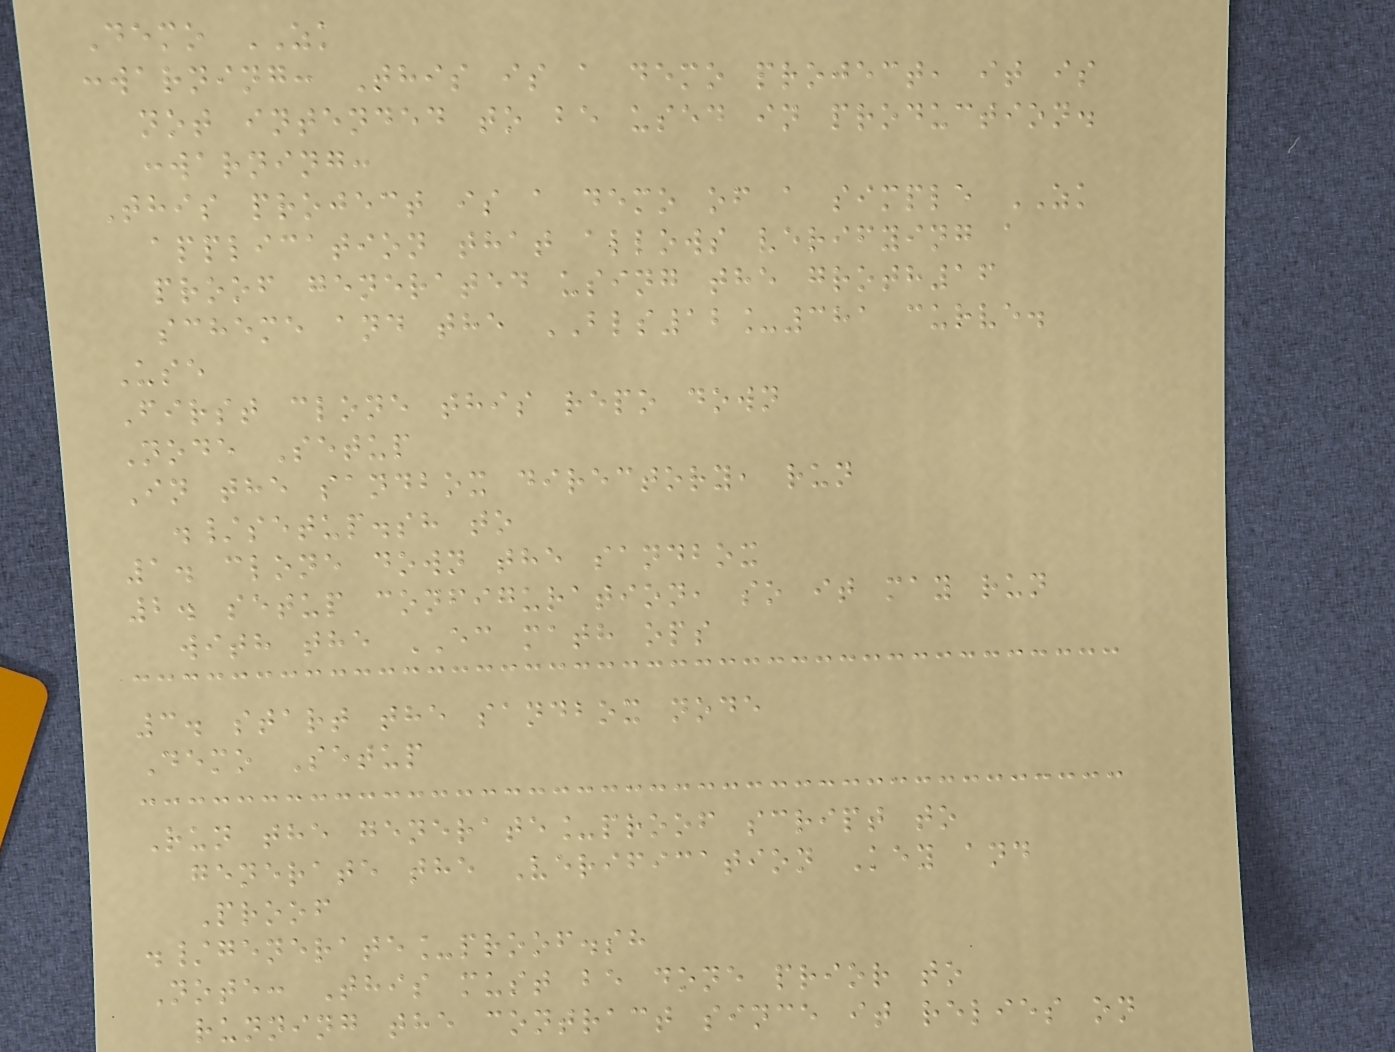Demo ZK
:warning: This is a demo project, it is
not intended to be used in production.
:warning:
This project is a demo of a simple ZK
application that allows verifying a
proof generated using the groth16
scheme and the BLS12_381 curve.
Use
First clone this repo down
Node Setup
In the sandbox directory, run
./setup.sh to
1. clone down the sandbox
2. setup configuration, so it may run
with the EC math ops
3. start the sandbox node
Demo Setup
Run the generate_proof script to
generate the Verification Key and
Proof
./generate_proof.sh
Note: This must be done prior to
running the contract since it relies on
